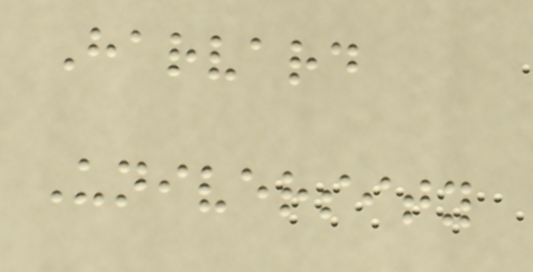Harvard
University
